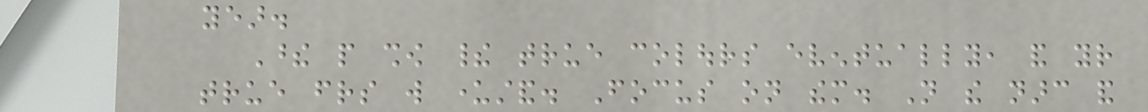year.
These people show their true colours eventually, and your
true friends will understand. Focus on them. Not the narc and
